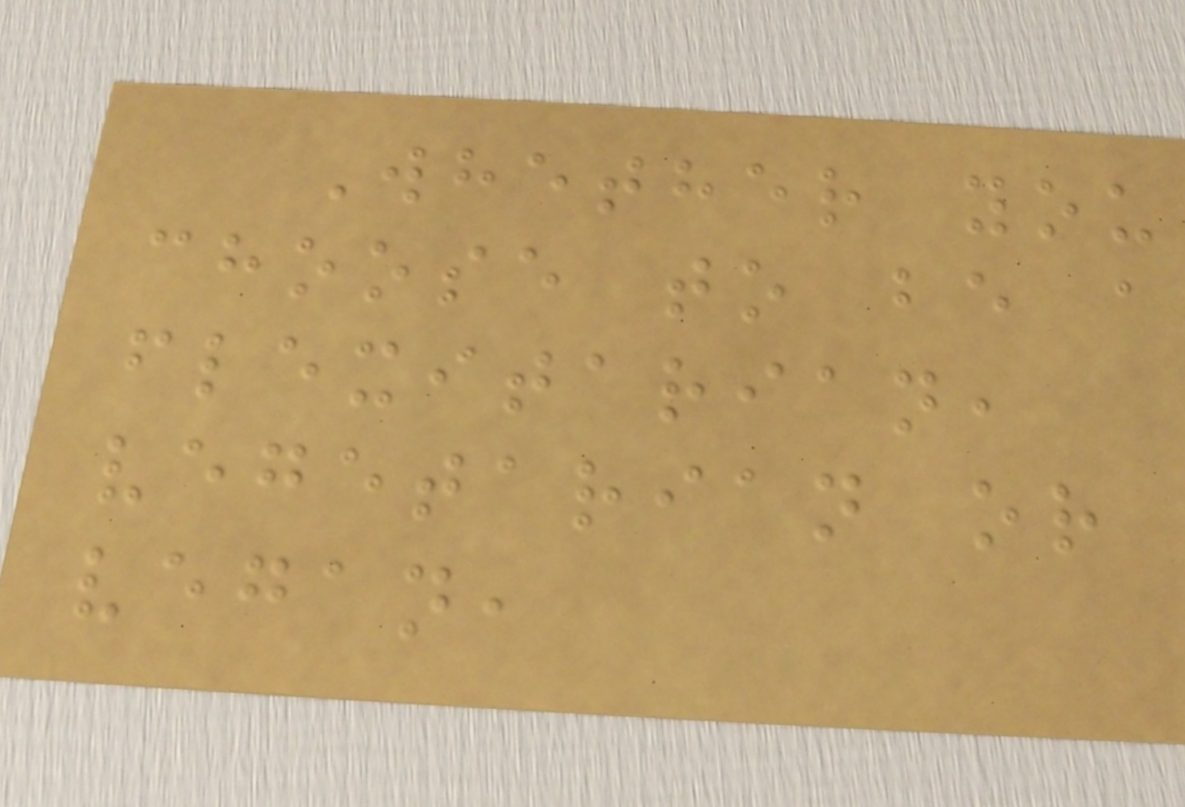Whether you
choose to be a
flexitarian,
vegetarian or
vegan,
